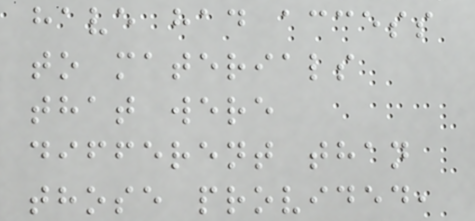have had access
to materials
that were
different than
those provided,
